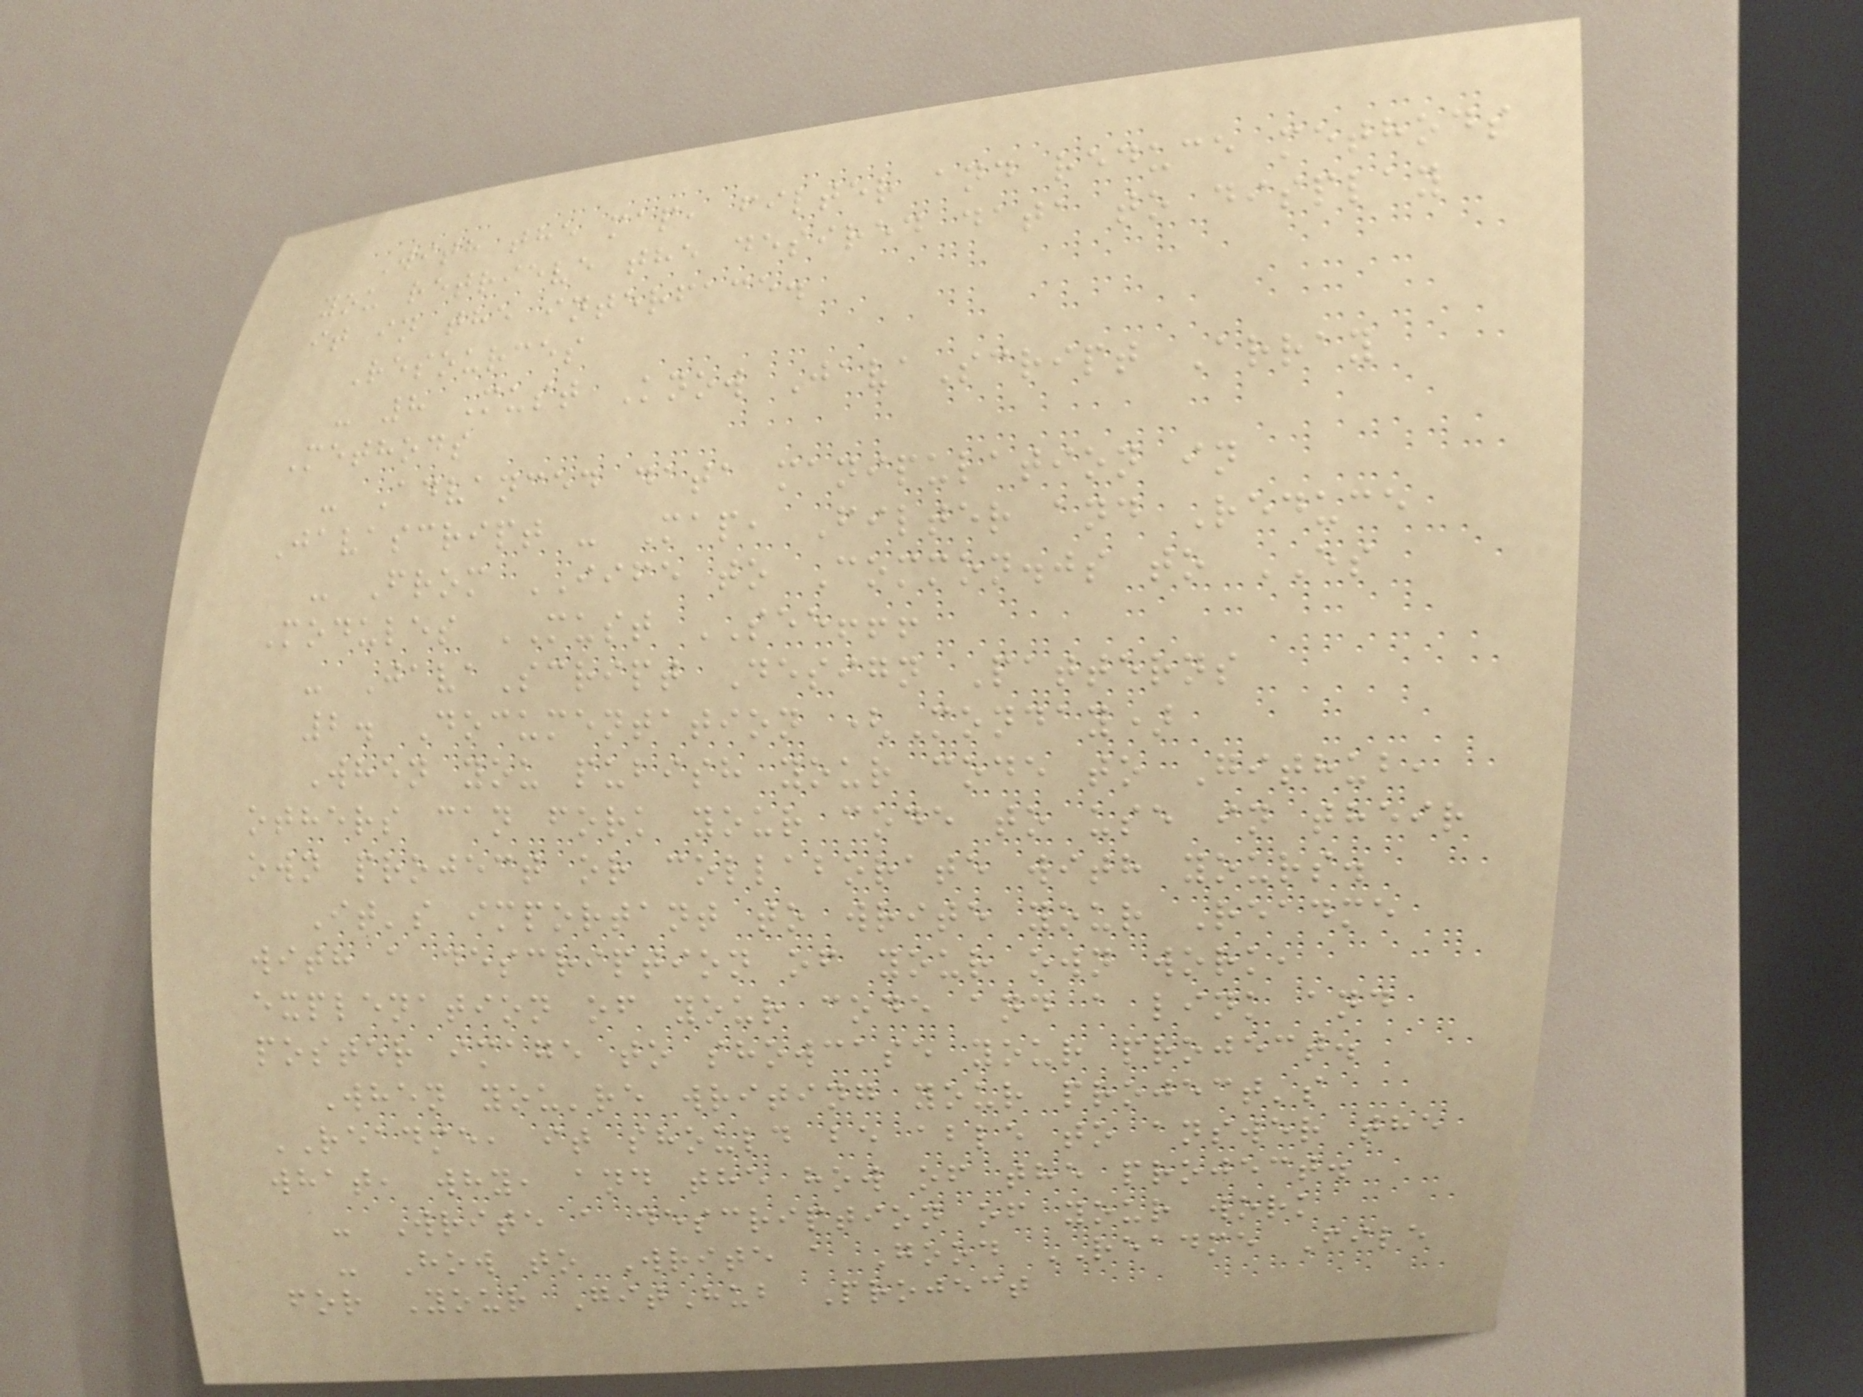With the map, filter and reduce methods
you retrieve the desired data to display
it in the interface.
Resources
- 8 Must Know JavaScript Array
Methods
- Advanced data manipulation in
Javascript - Map, Filter and Reduce
- From IIFE to Common.js to ES
Modules MUST SEE!!!
- JavaScript Design Patterns
2. Documentation (Monday)
When you pubish your code to Github,
others can fork your code to use in their
own project or collaborate with yours.
It's important to write your Readme
with a description of your own work,
explenation of your code and a link and
poster image to showcase your project.
When you're writing your project's
README, it should be able to answer the
what, why, and the how of the project.
- Write a description of your work
- How to Write a Good README File
for Your GitHub Project
